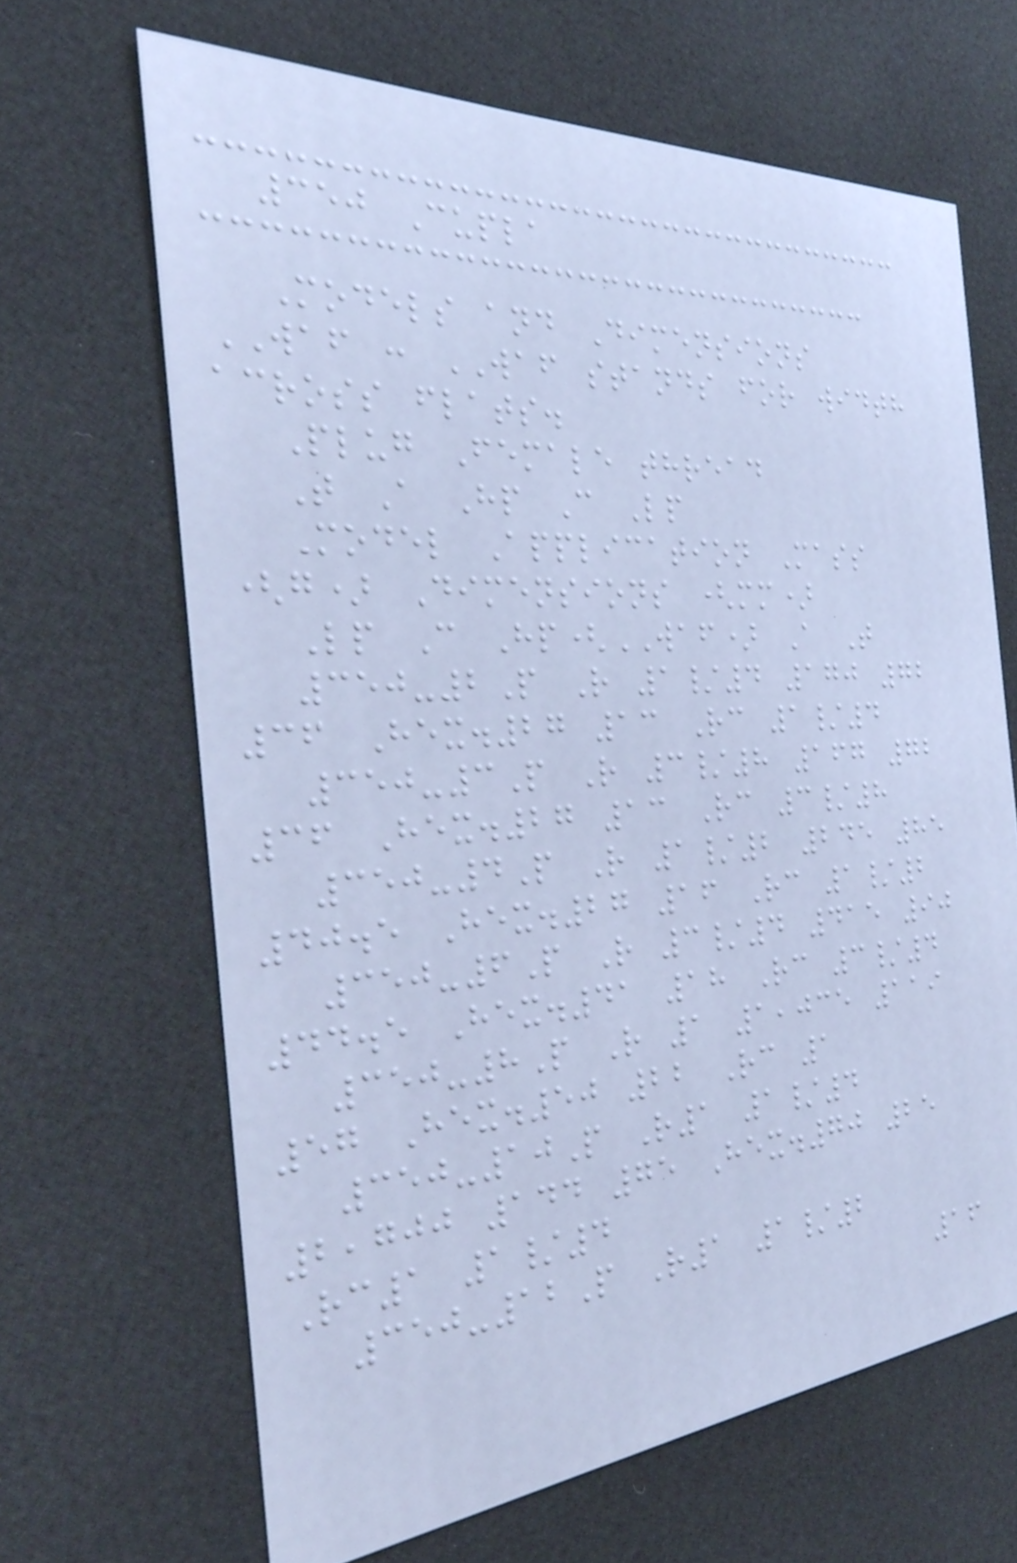350 Cupla
Models and Dimensions
WAF : WAF stands for width
across flats.
Plug Female thread
T A Hp C Lp
Model Application Mass
(g) Dimensions (mm)
Lp C Hp(WAF) A T
350-2P R 1/4 170 72
36 Hex.27 13 Rc 1/4
350-3P R 3/8 167 72
36 Hex.27 13 Rc 3/8
350-4P R 1/2 245 85
40.5 Hex.27 16 Rc 1/2
350-6P R 3/4 415 90
44.5 Hex.41 18 Rc 3/4
350-8P R 1 1,035 119
57 Hex.50 22 Rc 1
350-10P R1 1/4
2,700 144 75 Hex.70 25
Rc1 1/4
350-12P R1 1/2
16
